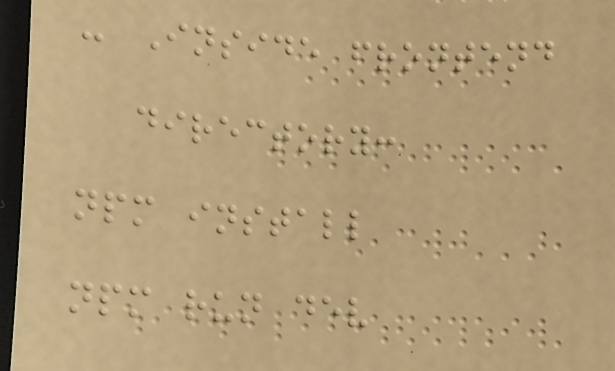- Inside frontend
directory:
npm install
npm run dev
